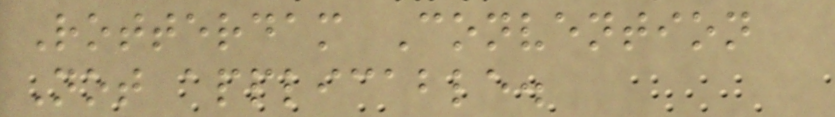Rotterdam Convention
Not applicable.
